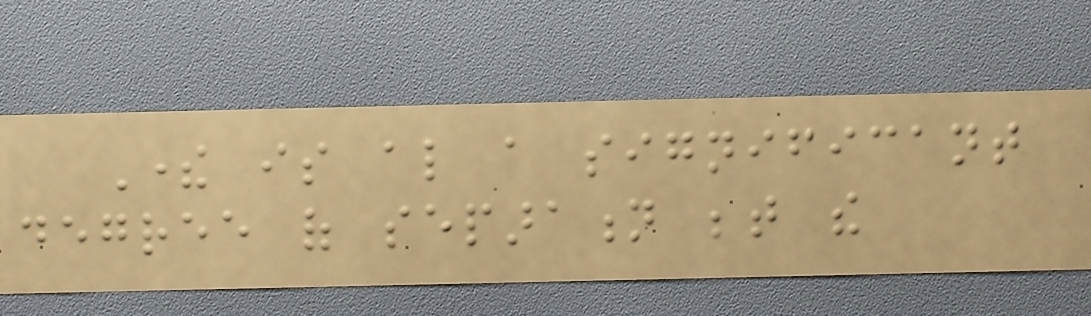There is also a significant
degree of separation between the
